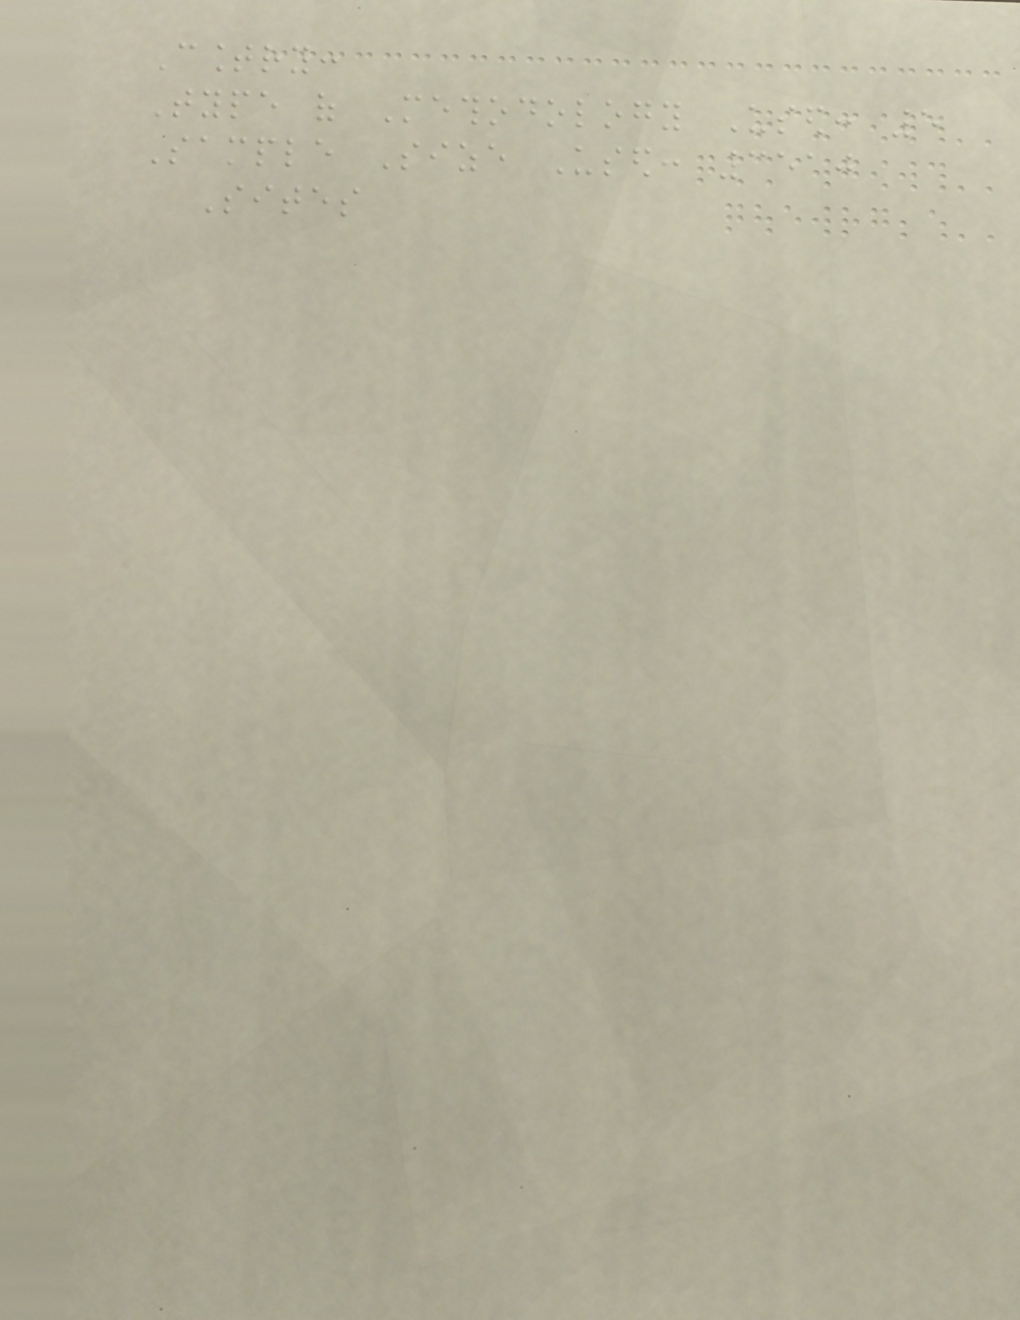Country:
Type of Methodology Used: 5
Sample Size Used: 3510
Sites
